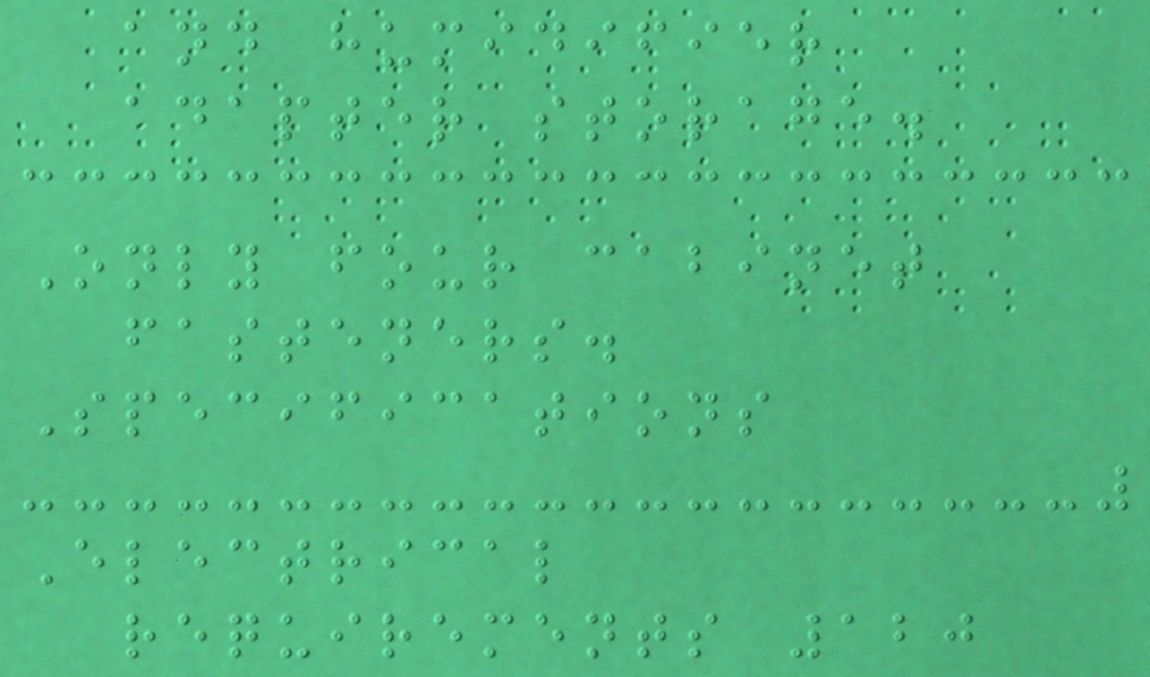and humidifier
adapter storage.
Only four cabinet
fasteners.
Specifications
Electrical
requirements 120
